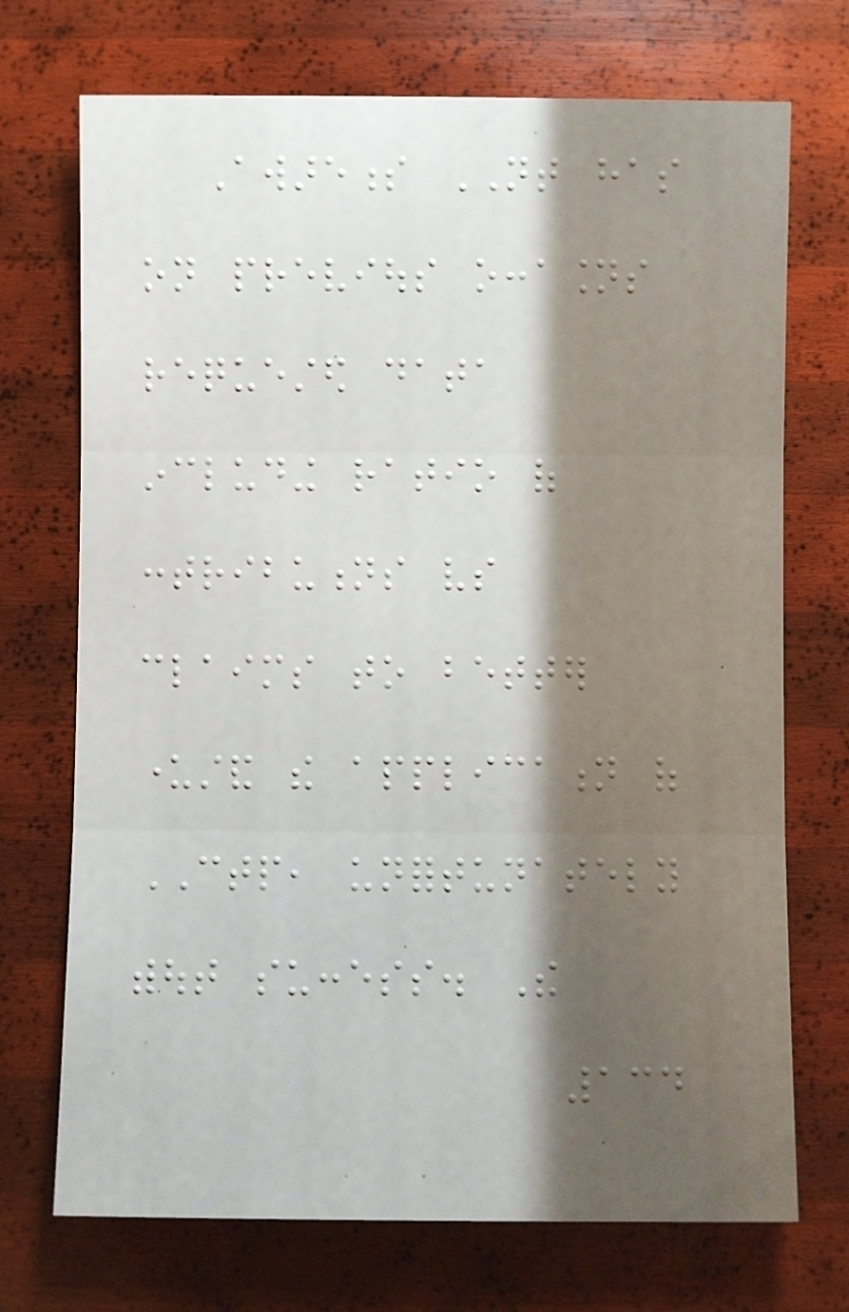Awareness NT has
on previous occasions
requested data
including ratio of
contributions vs
claims to better
understand the application of
CTP, unfortunately
without success. The
134
